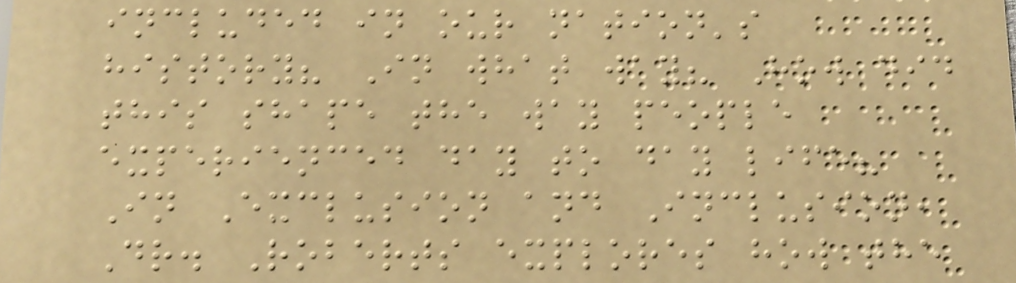included in our nation's
history? In what way? How did
this shape the way people
experienced day to day life?
In Exclusion and Inclusion,
Dr. Roberts explores how the
